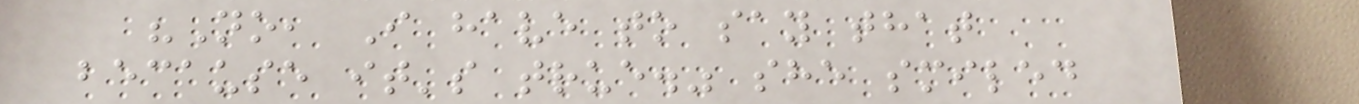"No, I have to say that
because it's true." she smiled
